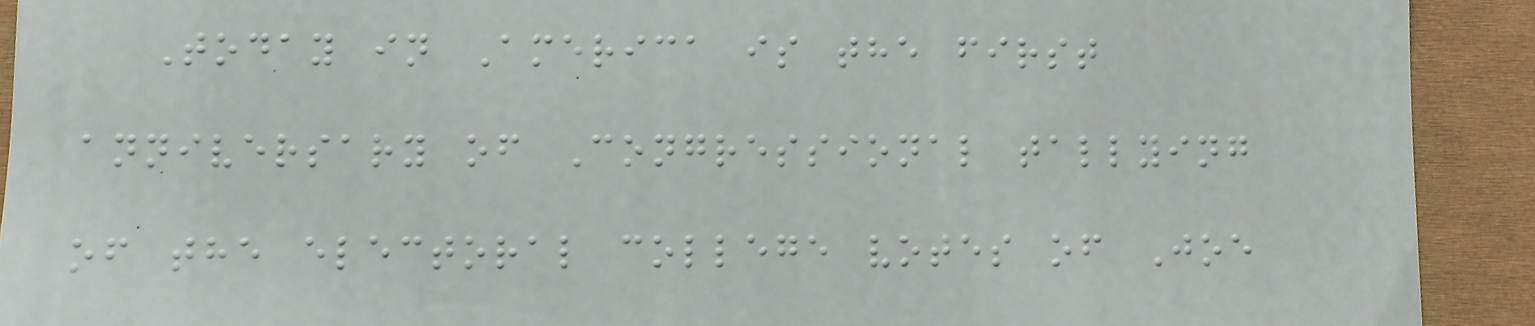Today in America is the first
anniversary of Congressional tallying
of the electoral college votes of Joe
